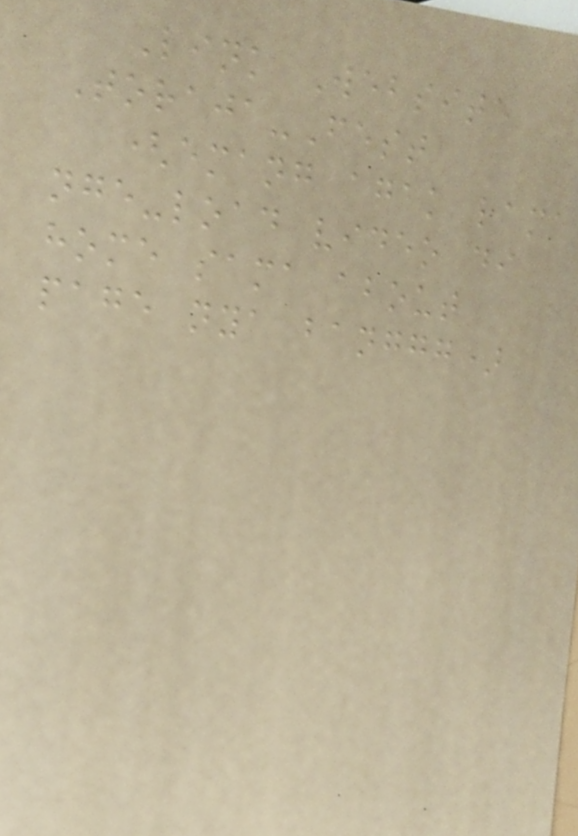Link Website
Toraja-Fest
(emang agak lama
nge-load video di
home sama about
page nya banggg)
